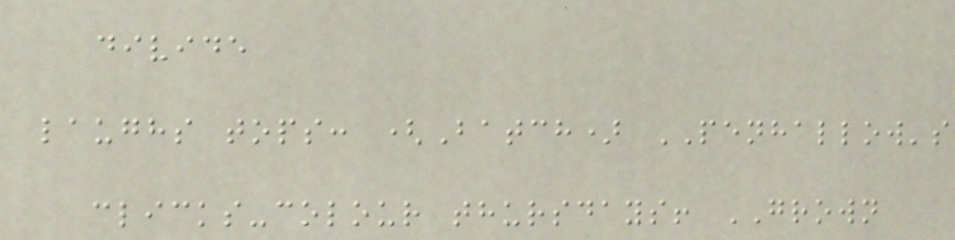divide
laughs tops: (Batch) PENHALLOW's
clicks-colour thursdays! GROWN
